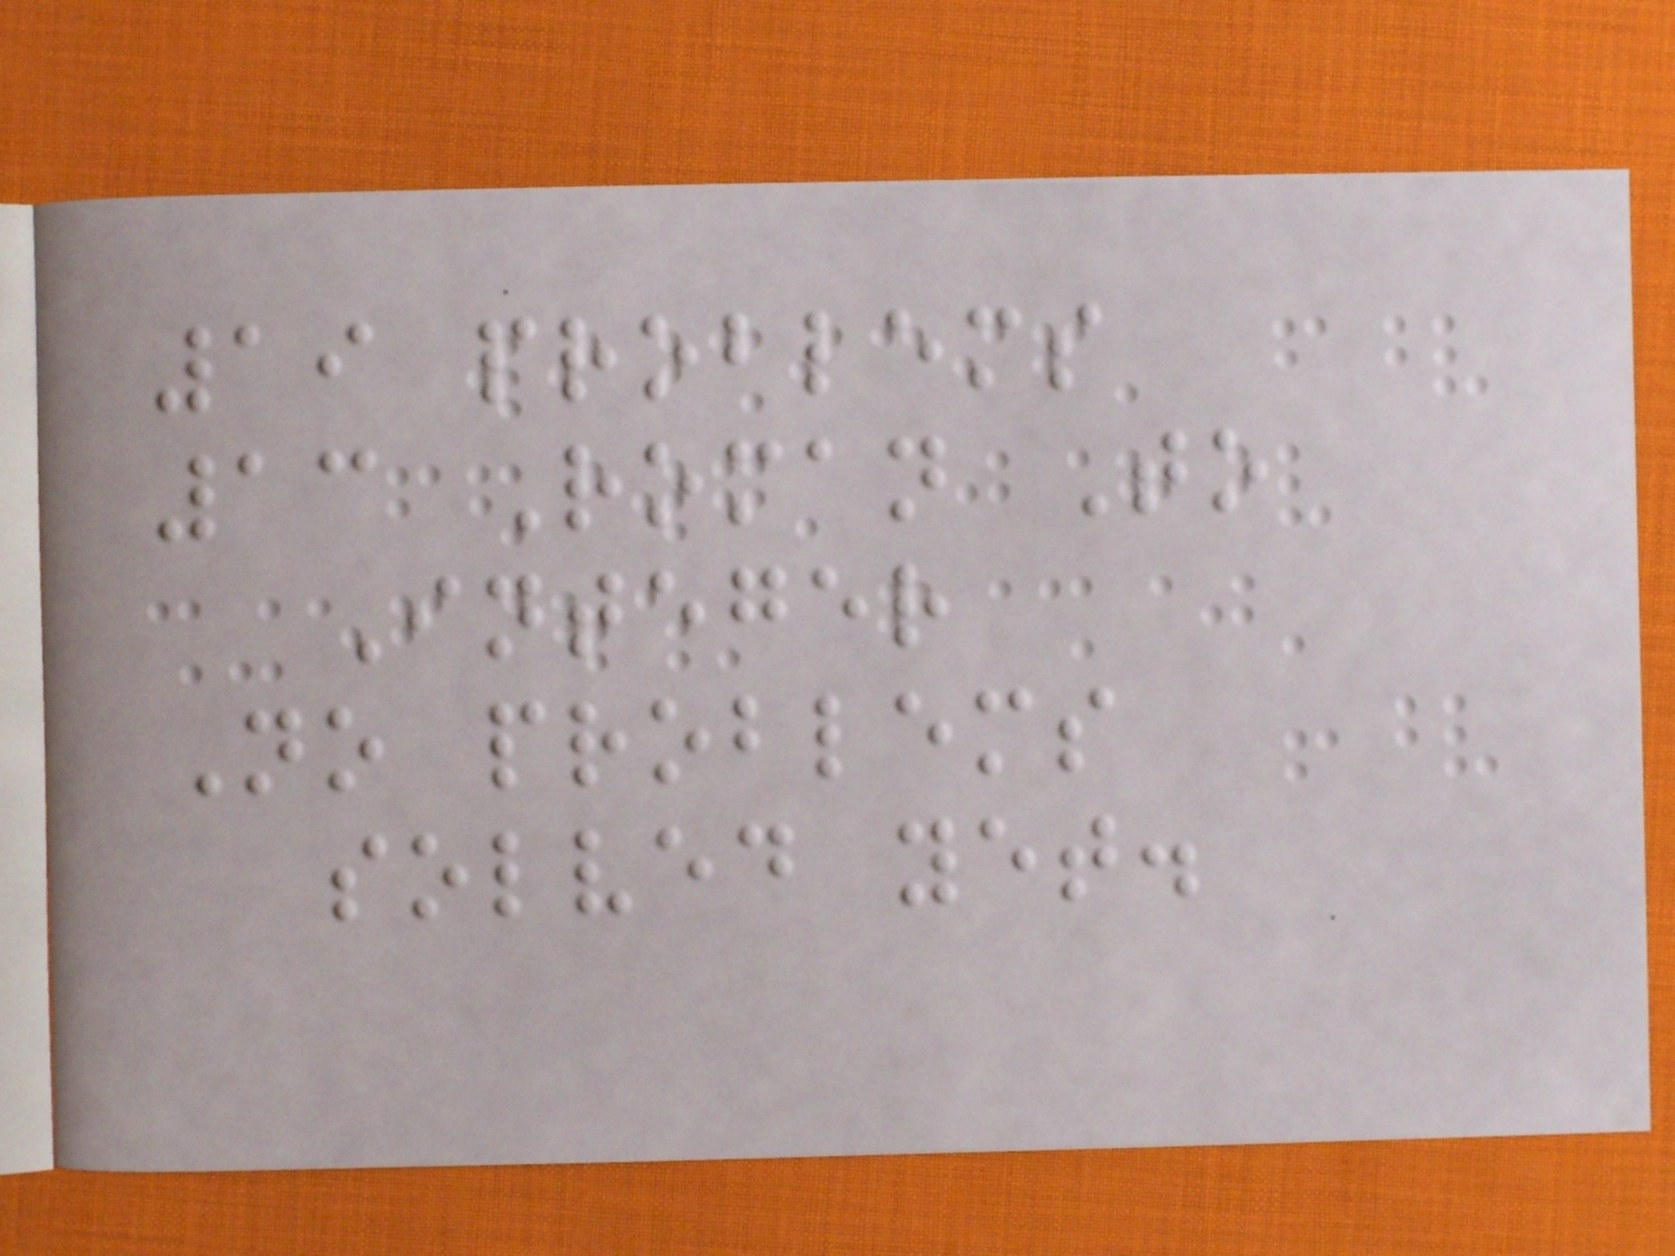19 problems
13 Roman To
Integer
No problems
solved yet.
